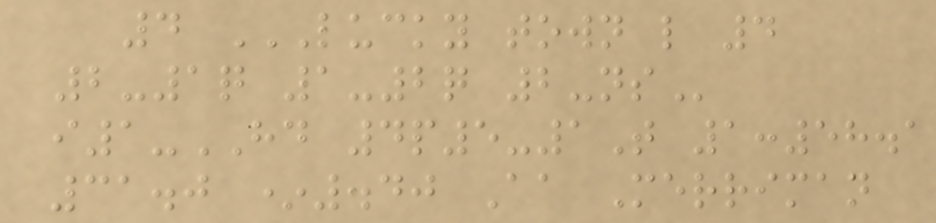4 LUCKY TOWN L 4
2-1Q 1-2Q 2-NS
i1-HD 4p5-1T 1:58.1
31.0 *.40 Aa Merriman
